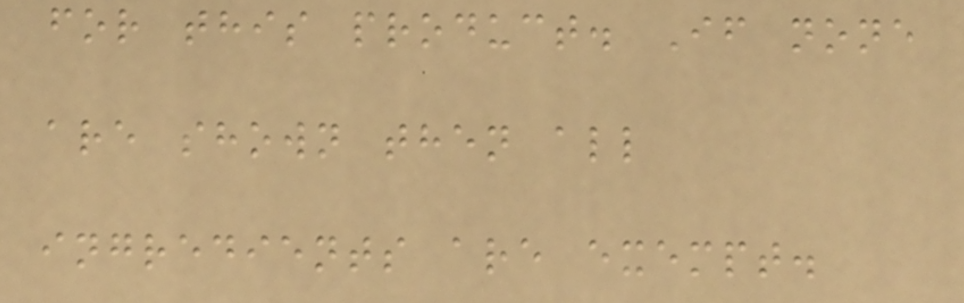for this product. If none
are shown then all
ingredients are exempt.
